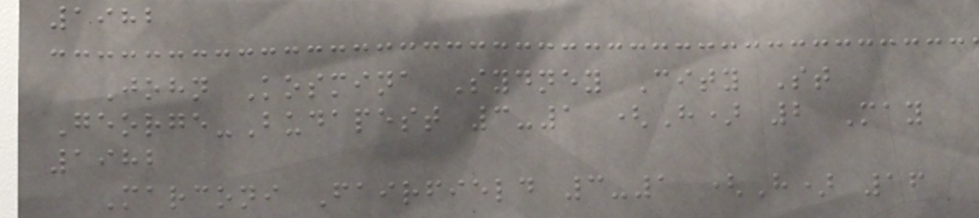1982
John Kosmina Sydney City St
George-Budapest 3-1 (H) 2 May
1982
Marconi Fairfield 3-1 (H) 16
